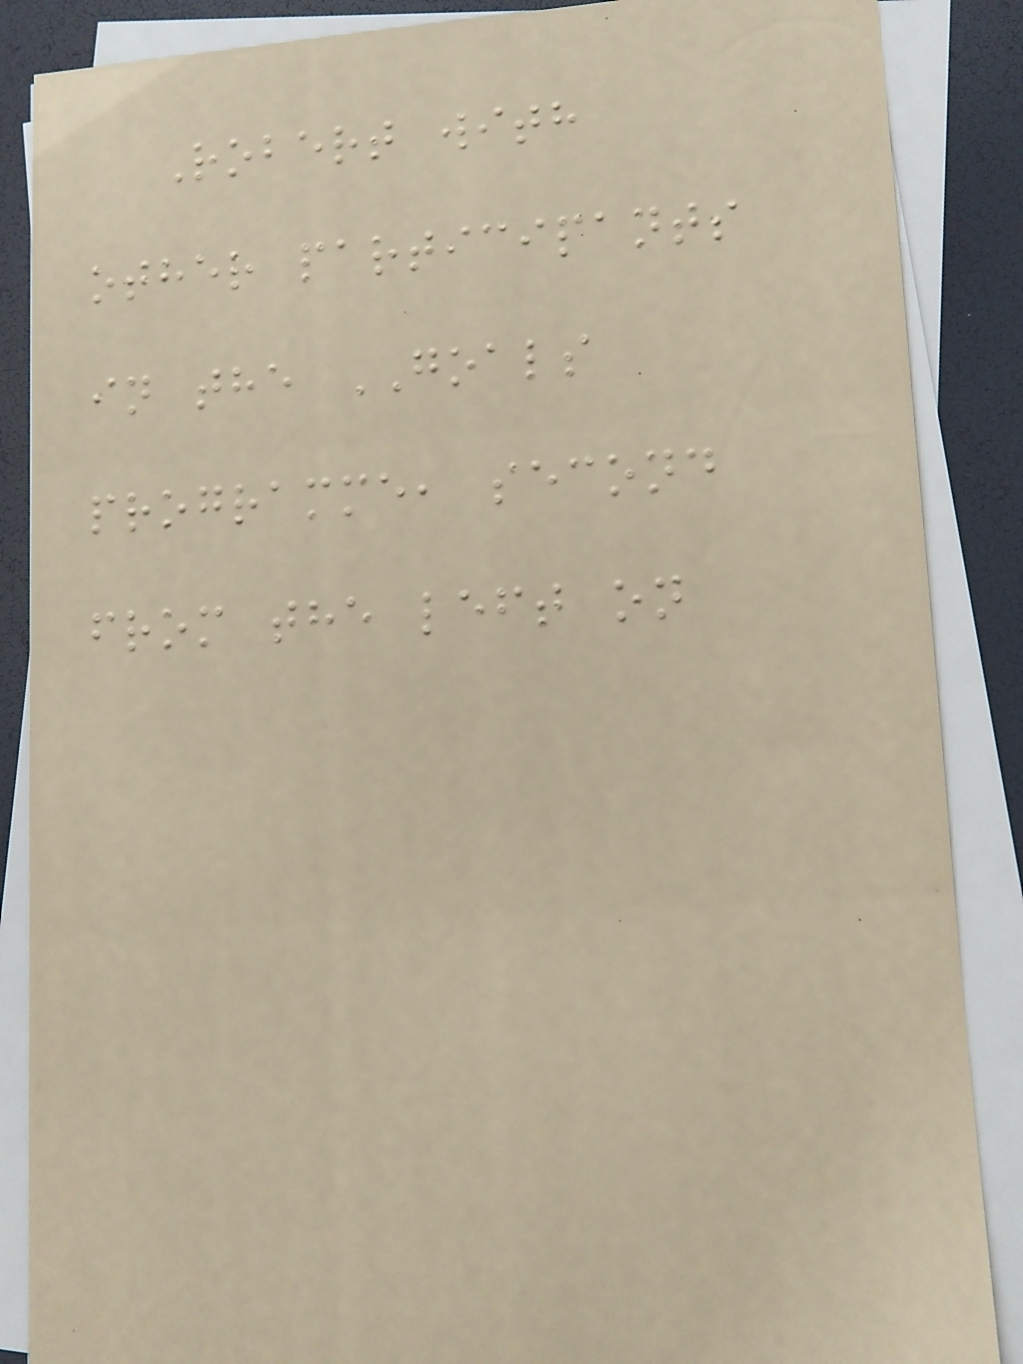Robert with
other participants
in the GOALS
programme, second
from the left on
